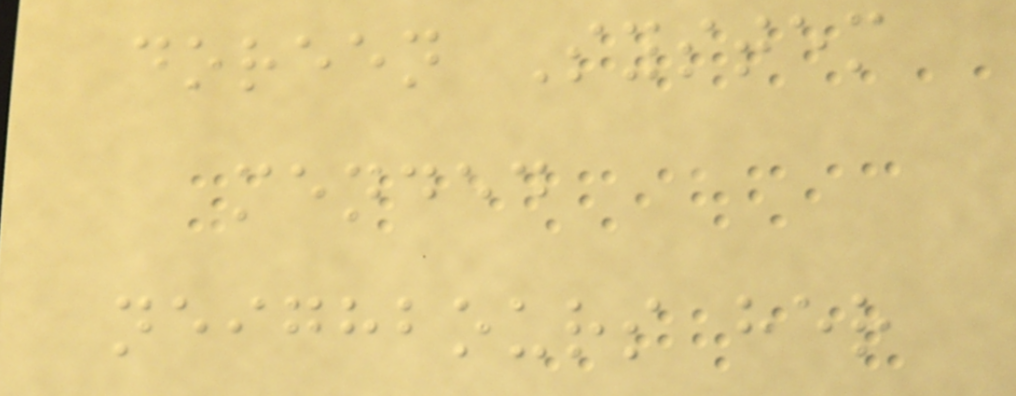doreen System
mended
neighbours her
